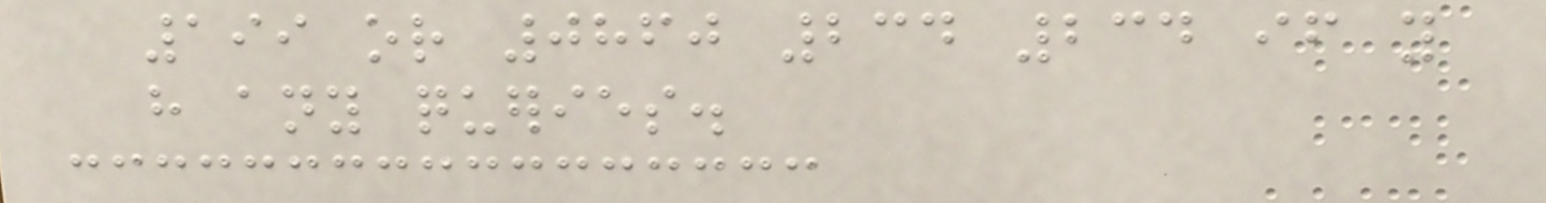199 or 0860 234 234 if you
have any queries.
